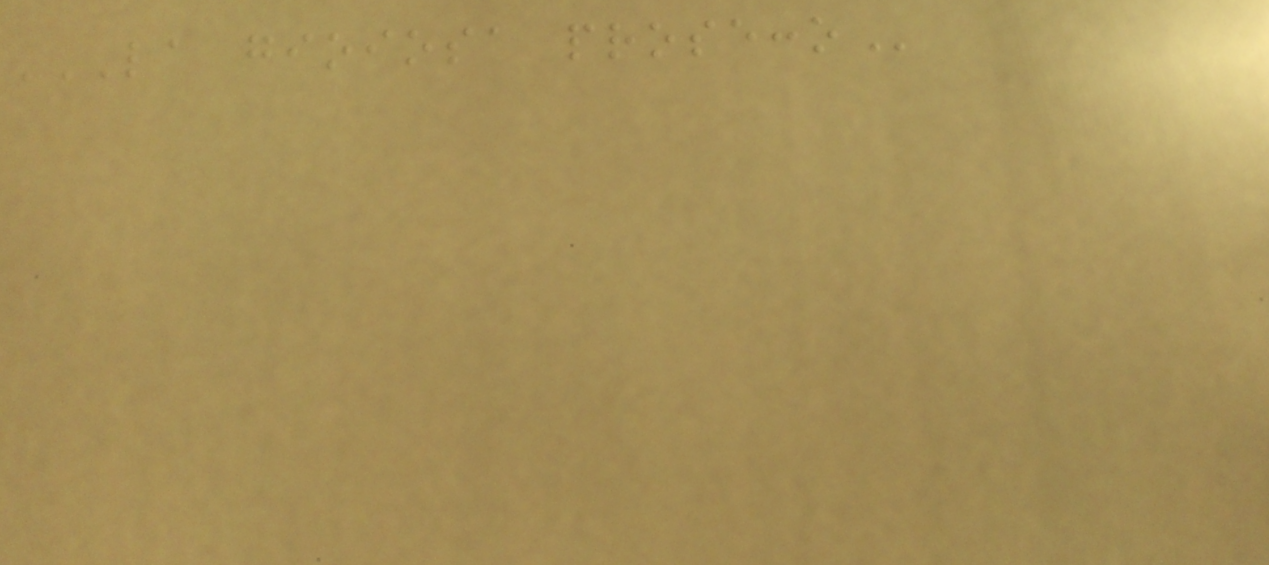LA GIOIOSA PROSECCO
